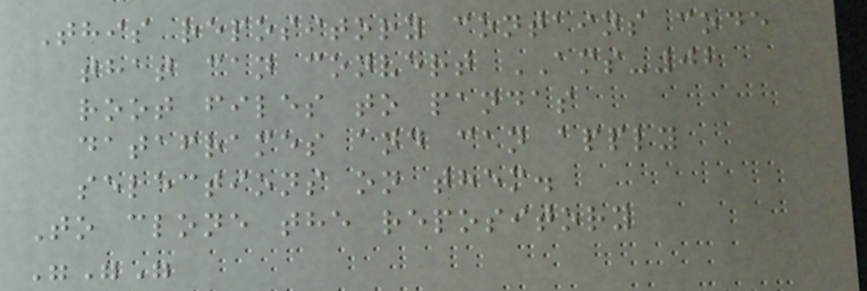This repository contains code
that can convert AMS-02
root files to pandas
dataframes and can apply
selections on them.
To clone the repository
"""
